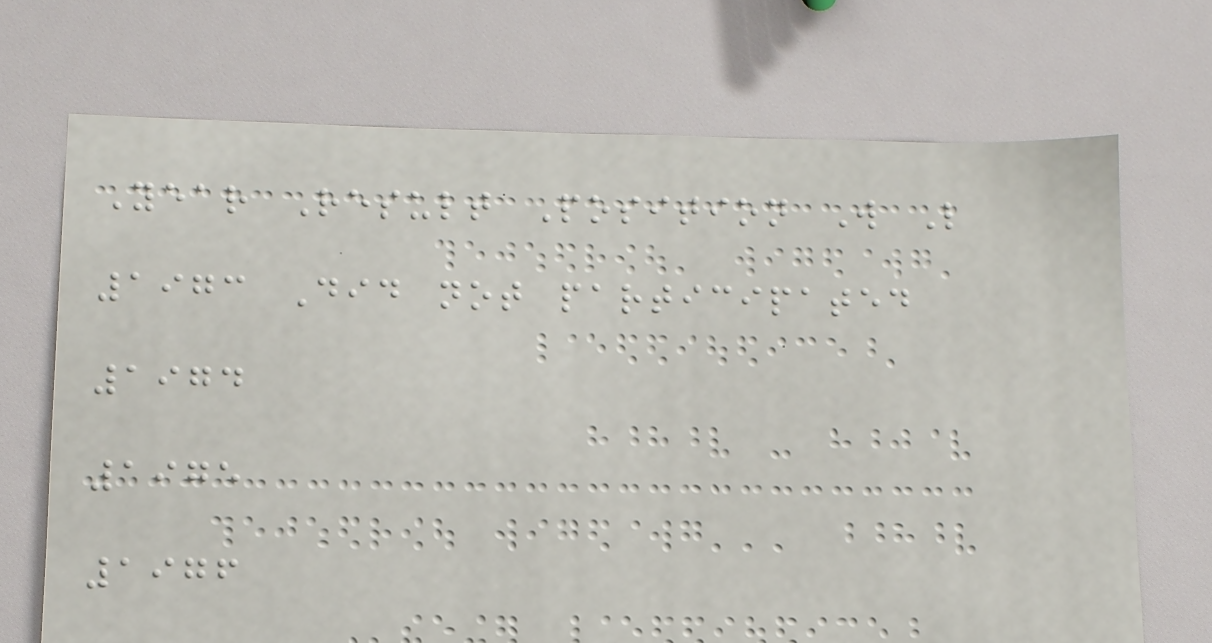Year Result Position W L
1973 Did not participated
1974
1975
1976
